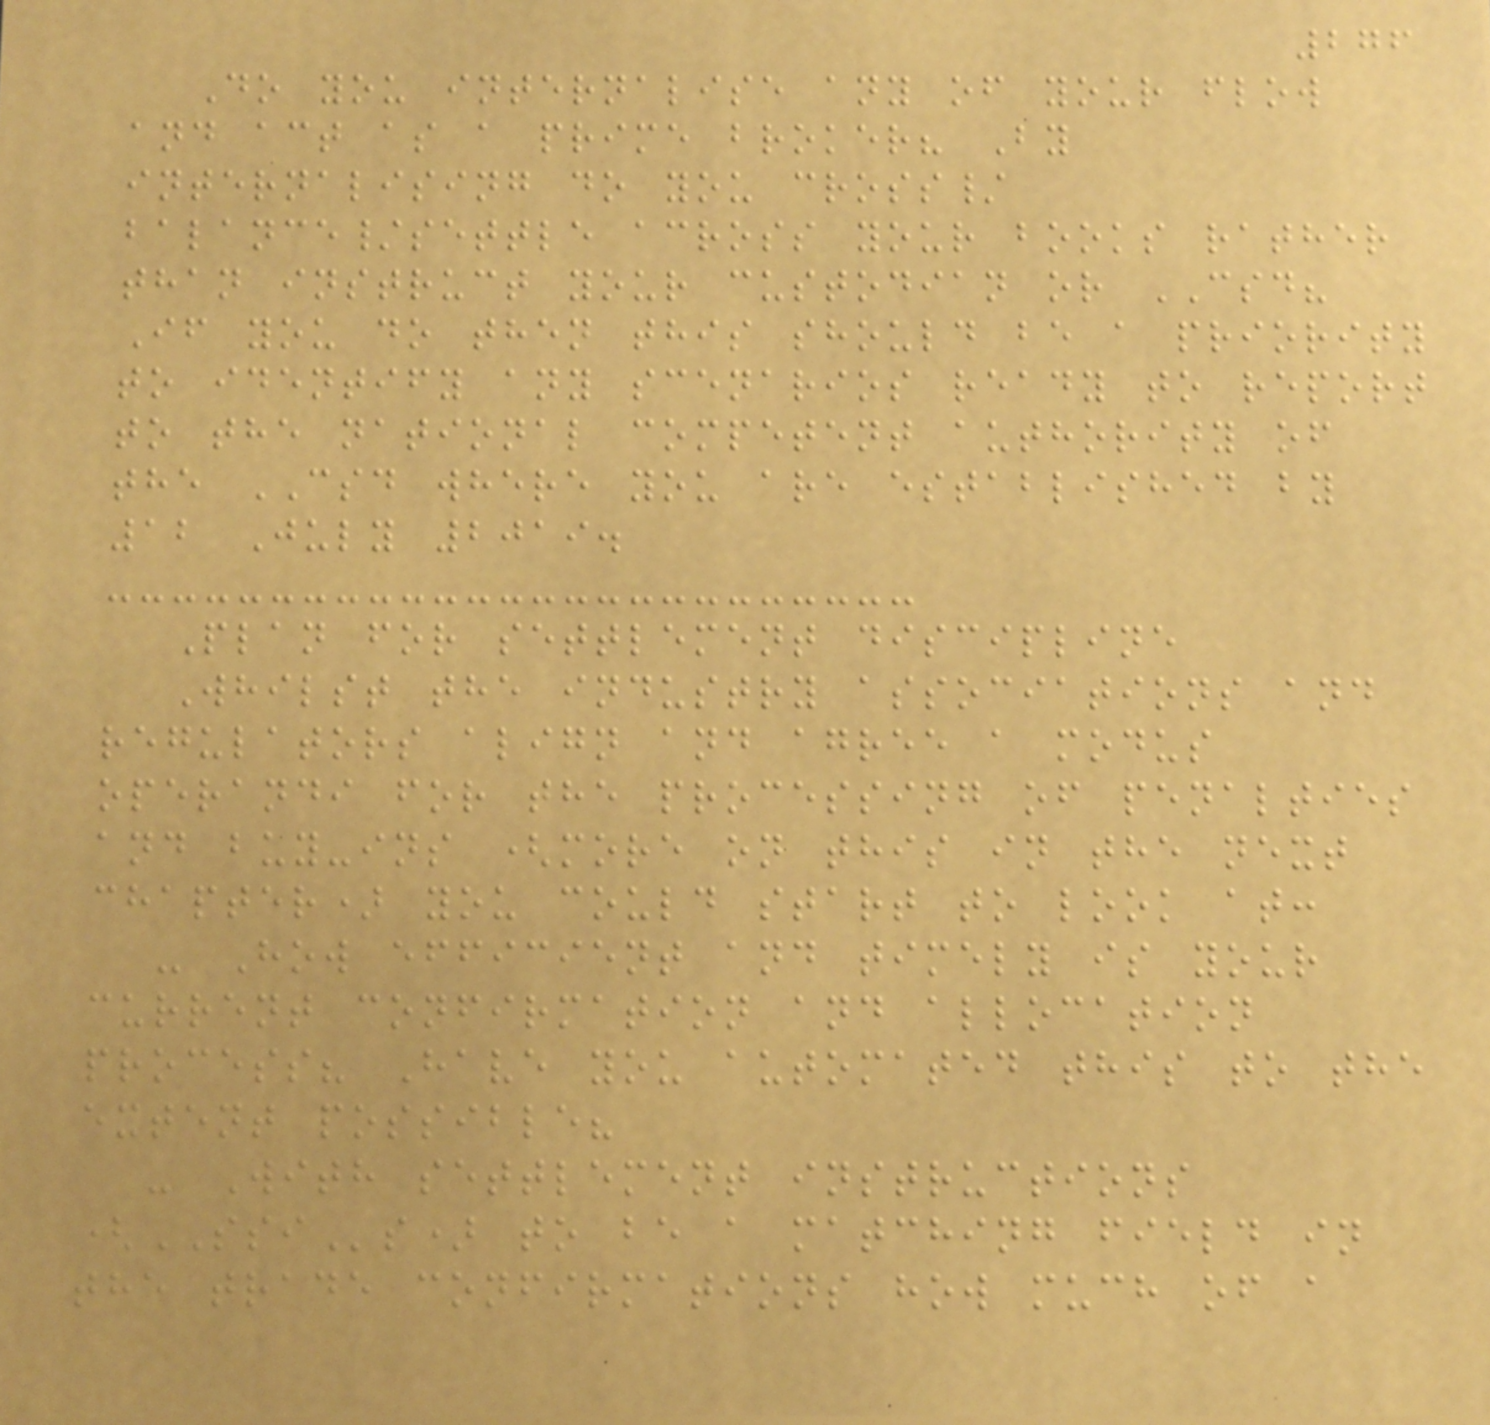276
Do you internalise any of your flow
and act as a prime broker? By
internalising do you cross/
balance/settle across your books rather
than instruct your custodian or CSD?
If you do then this should be a priority
to identify any scenarios ready to report
to the national competent authority of
the CSD where you are established by
12 July 2019.
Plan for settlement discipline
Whilst the industry associations and
regulators align and agree a modus
operandi for the processing of penalties
and buy-ins (more on this in the next
chapter) you could start to look at:
- How efficient and timely is your
current confirmation and allocation
process? Have you automated this to the
extent possible?
- With settlement instructions
(SSIs) to be a matching field in
the trade confirmations how much of a
